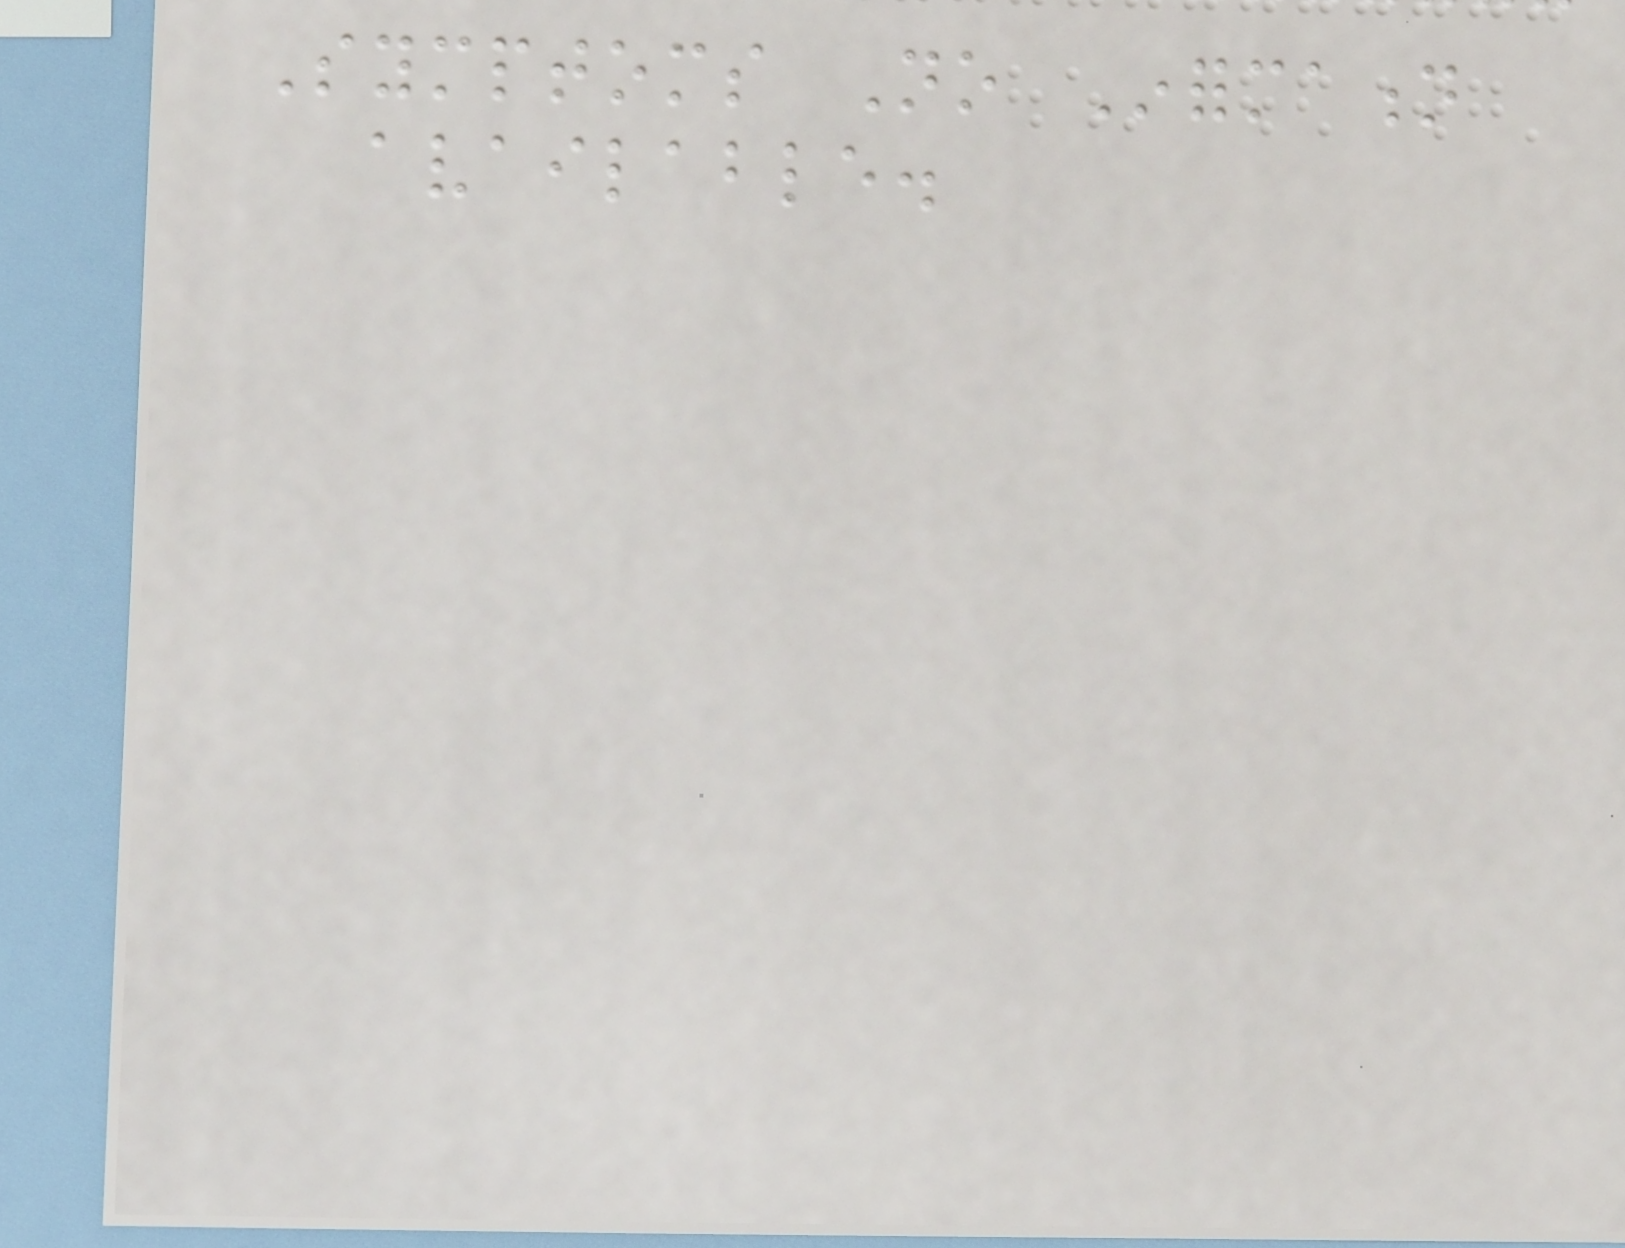Symptoms No Information
available.
